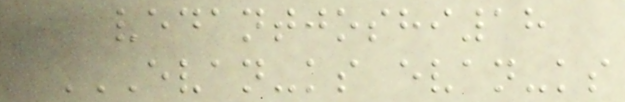vedantjoshi18
EVAN-KS EVAN-KS
